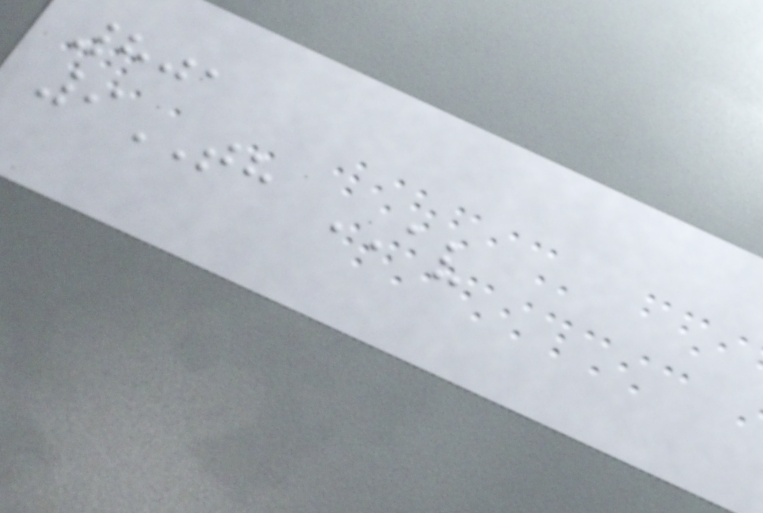801
9TH AV
